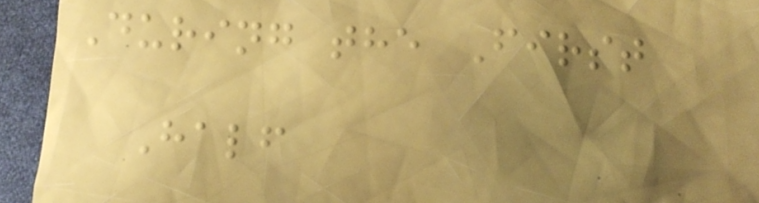During the First
Half
